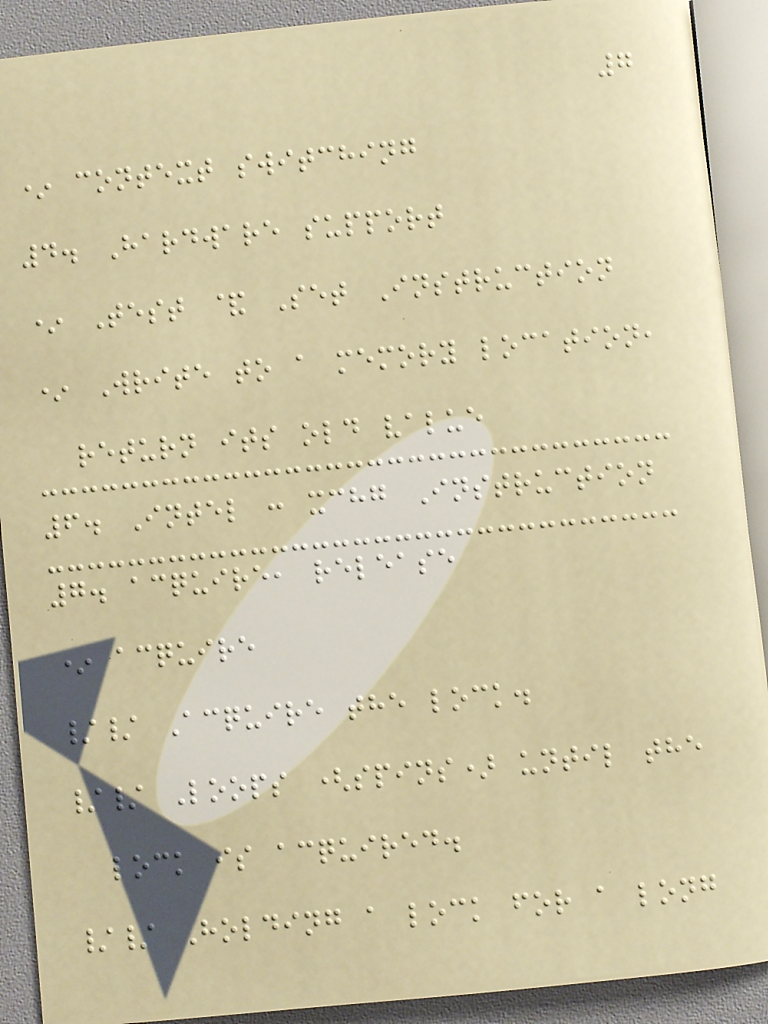7
* context switching
4. Hardware support
* Test & Set Instruction
* Write to a memory location,
return its old value
6. Intel : xchg Instruction
7. acquire, release
* acquire
// Acquire the lock.
// Loops (spins) until the
lock is acquired.
// Holding a lock for a long
